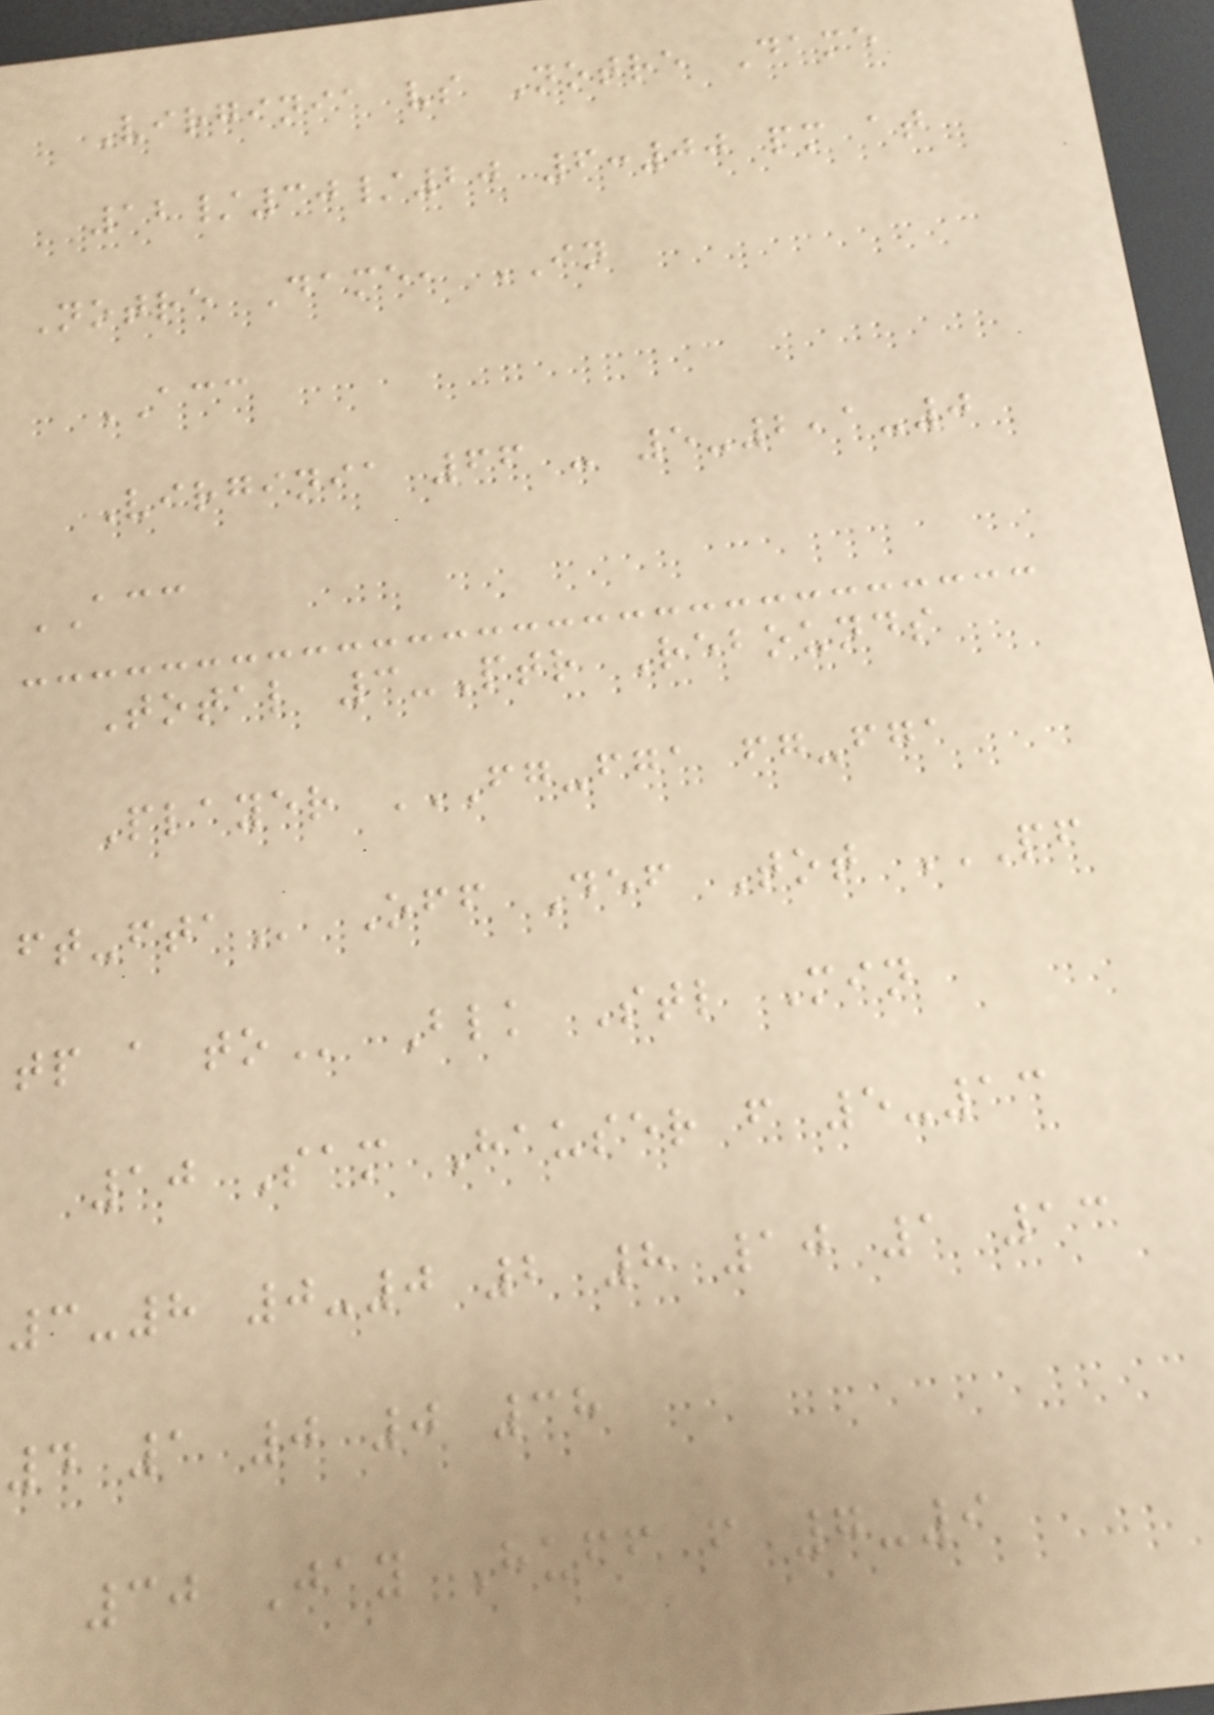Virginia vs Notre Dame
12/30/20 6:00 pm at
Notre Dame, IN
ACC
Virginia 66 - 5-2,1-0
ACC
Total 3-Ptr Rebounds
Player FG-FGA FG-FGA
FT-FTA Off Def Tot PF
TP A TO Blk Stl Min
10 Sam Hauser f 5-13
3-8 0-0 2 8 10 1 13
4 1 0 0 38
30 Jay Huff f 7-9
